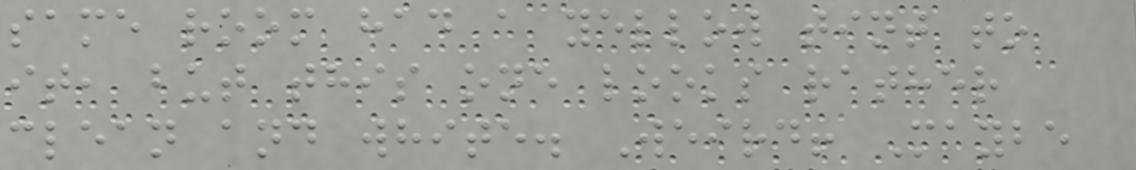same room had a yellow tint to
it, but this one looks rather
clean and white. Weird! Maybe
